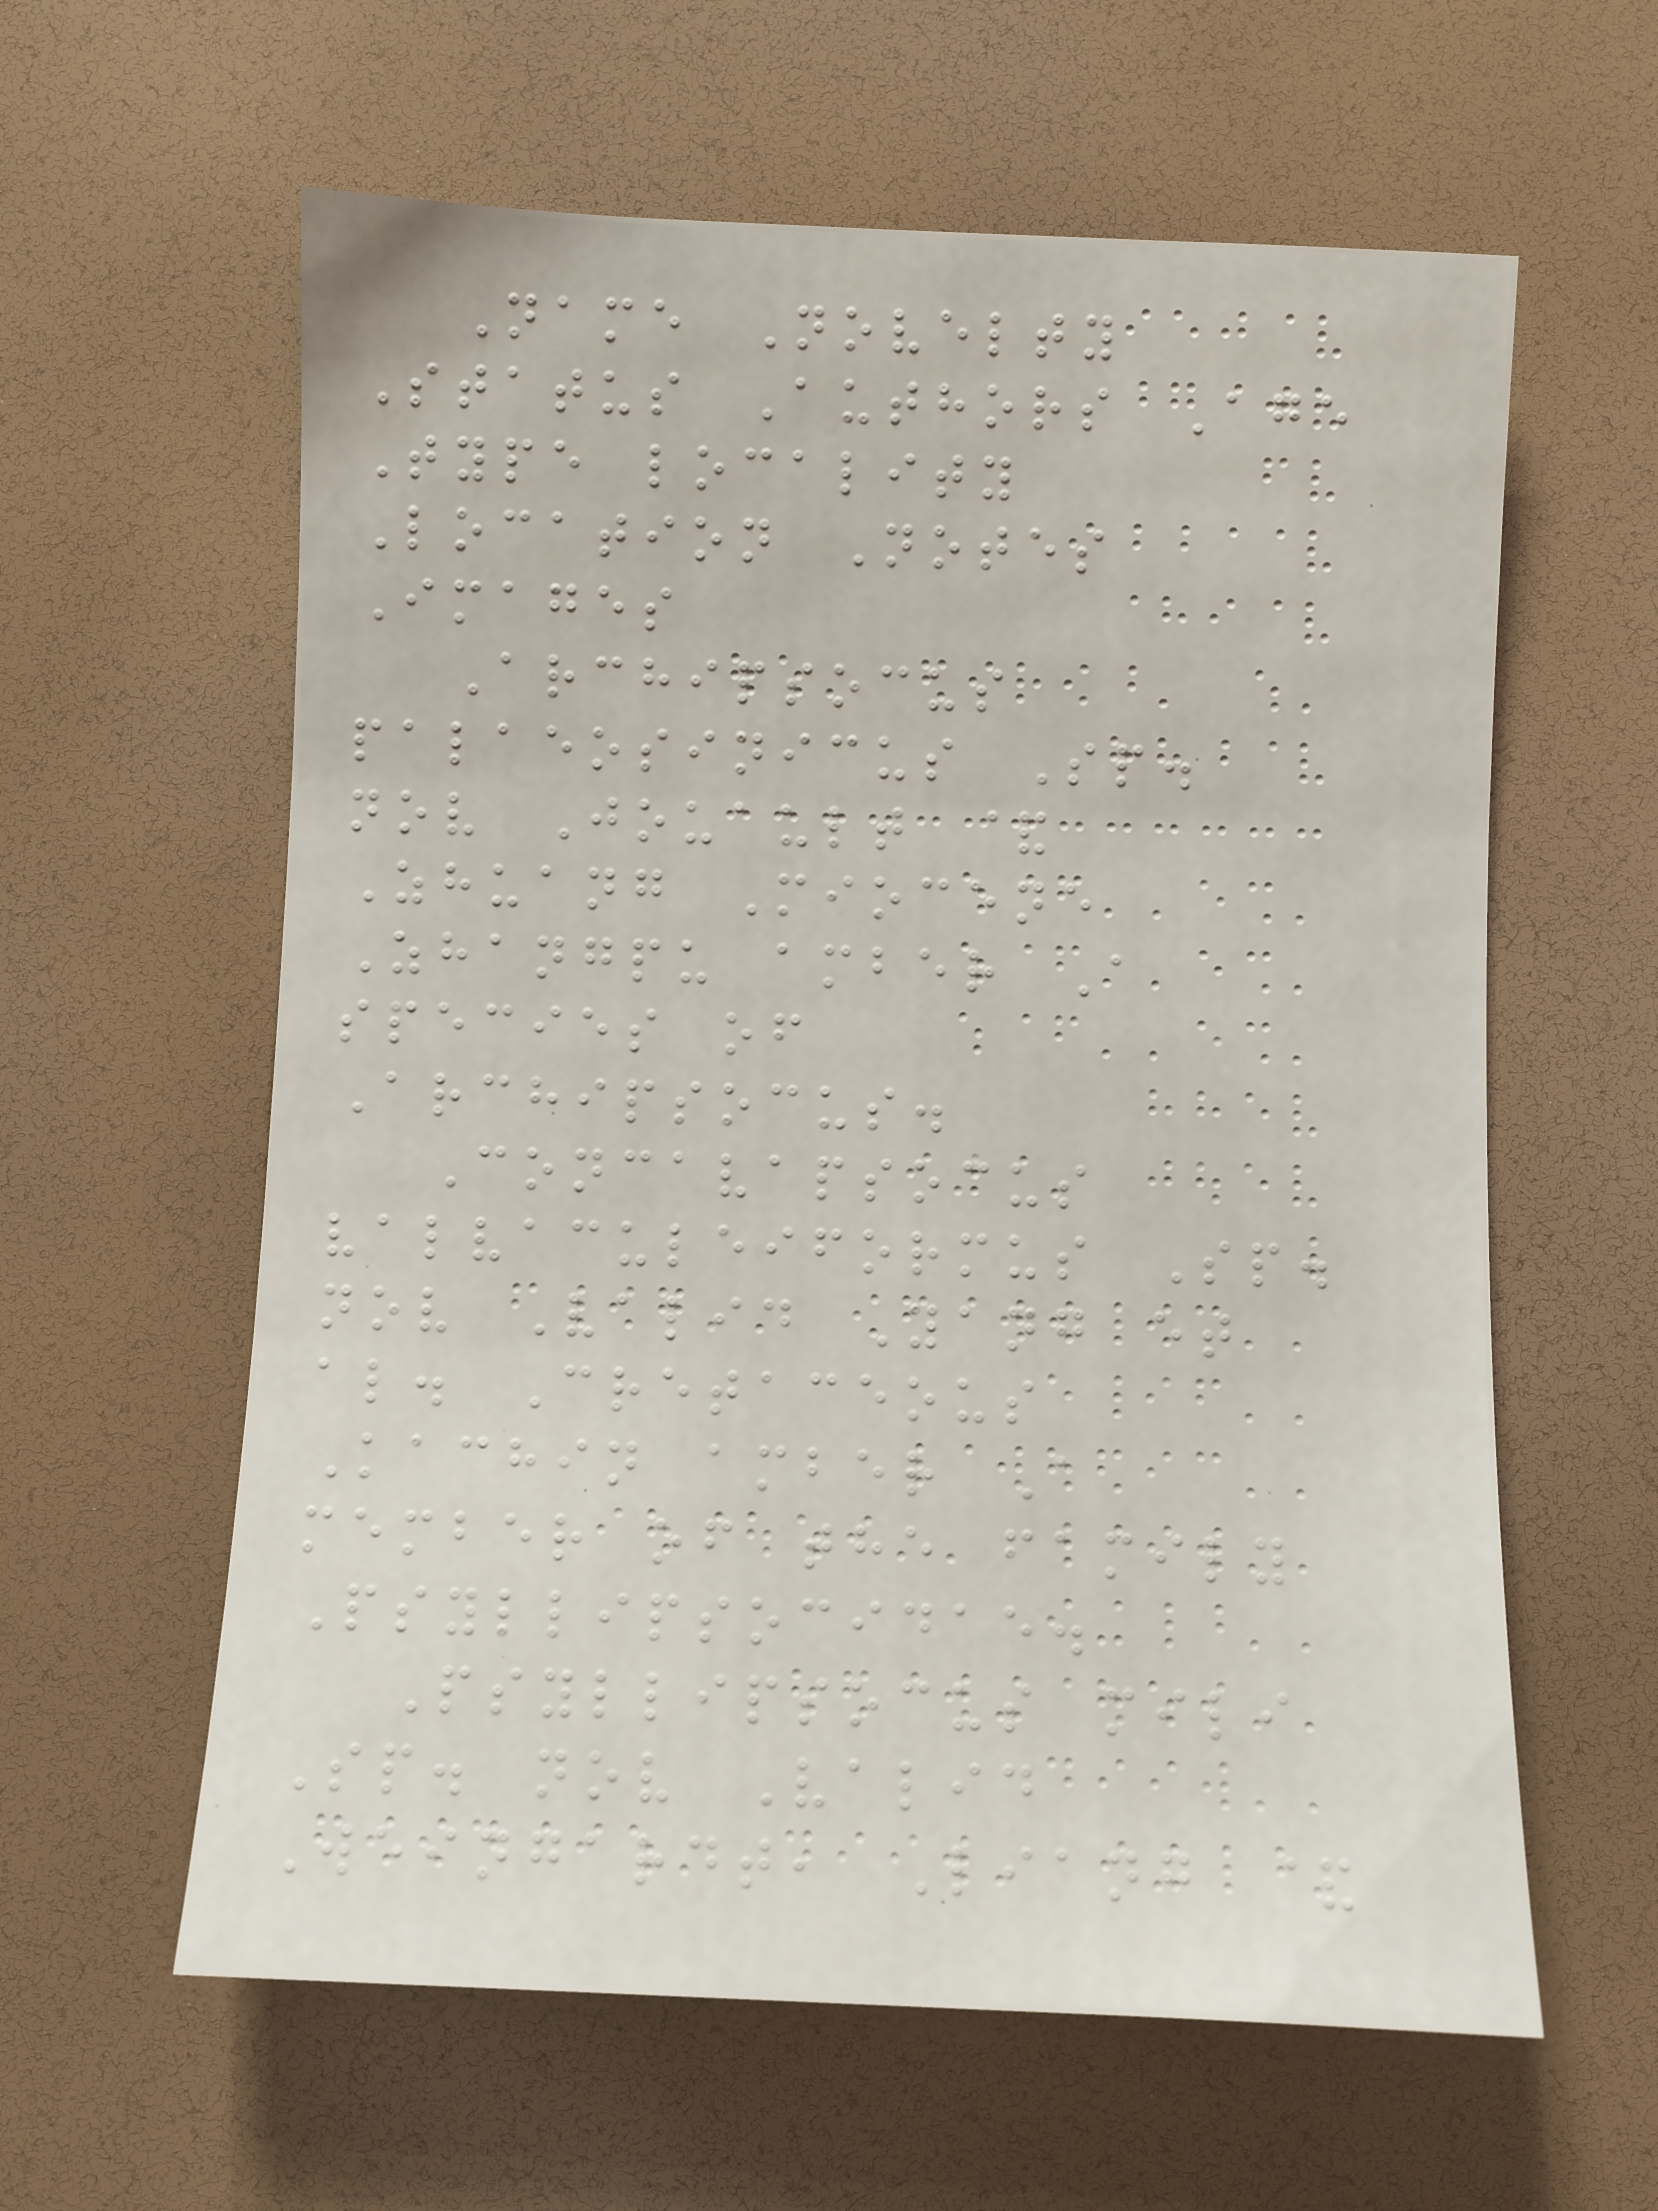Name Novelty
Status Authors Age
Type locality
Location Notes
Images
Archipsocus
palaeosinicus Sp.
nov Jouault &
Zhuang Miocene
Zhangpu amber A
species of
Archipsocus.
Concavapsocus
valvaculeiformus Sp.
nov Valid Yang et
al. Cretaceous
Kachin amber A
member of the family
Psyllipsocidae.
Psyllipsocus mili
Sp. nov Valid
Weingardt, Liang &
